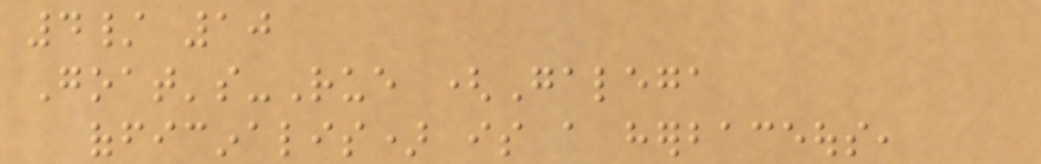4/ 10
Goat's-Rue (Galega
officinalis) is a herbaceous,
